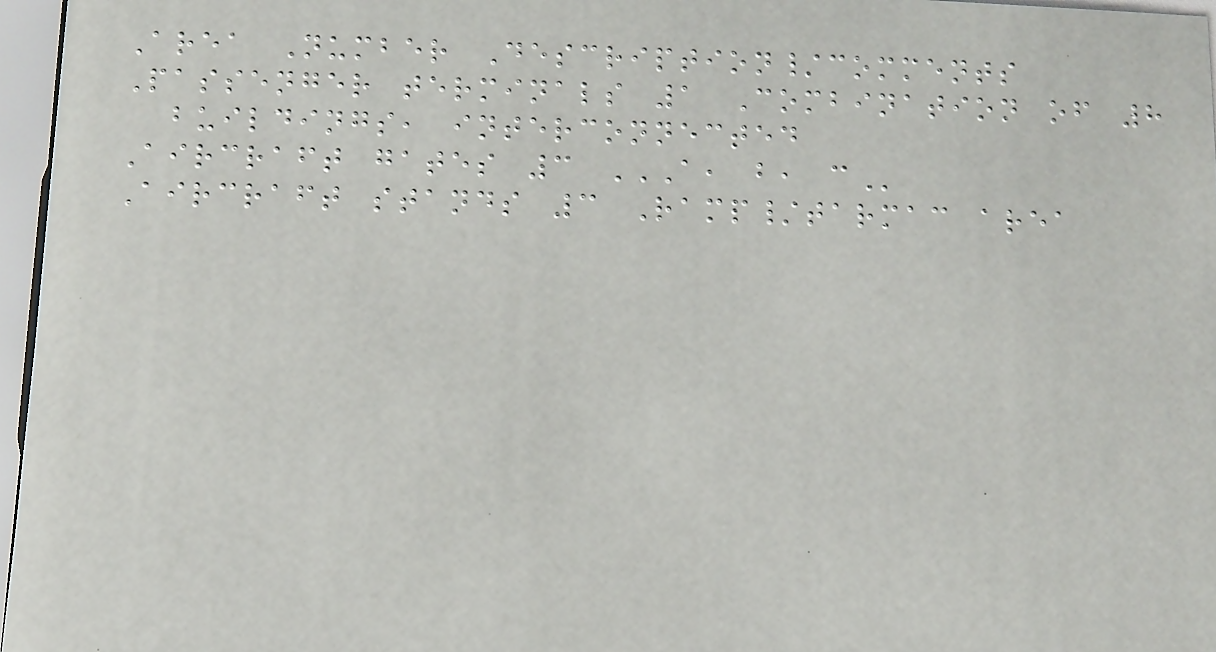Area Number Description/comments
Passenger terminals 1 Combination of 8
buildings, interconnected
Aircraft gates 3 A, B, C
Aircraft stands 3 Ramp/tarmac area
